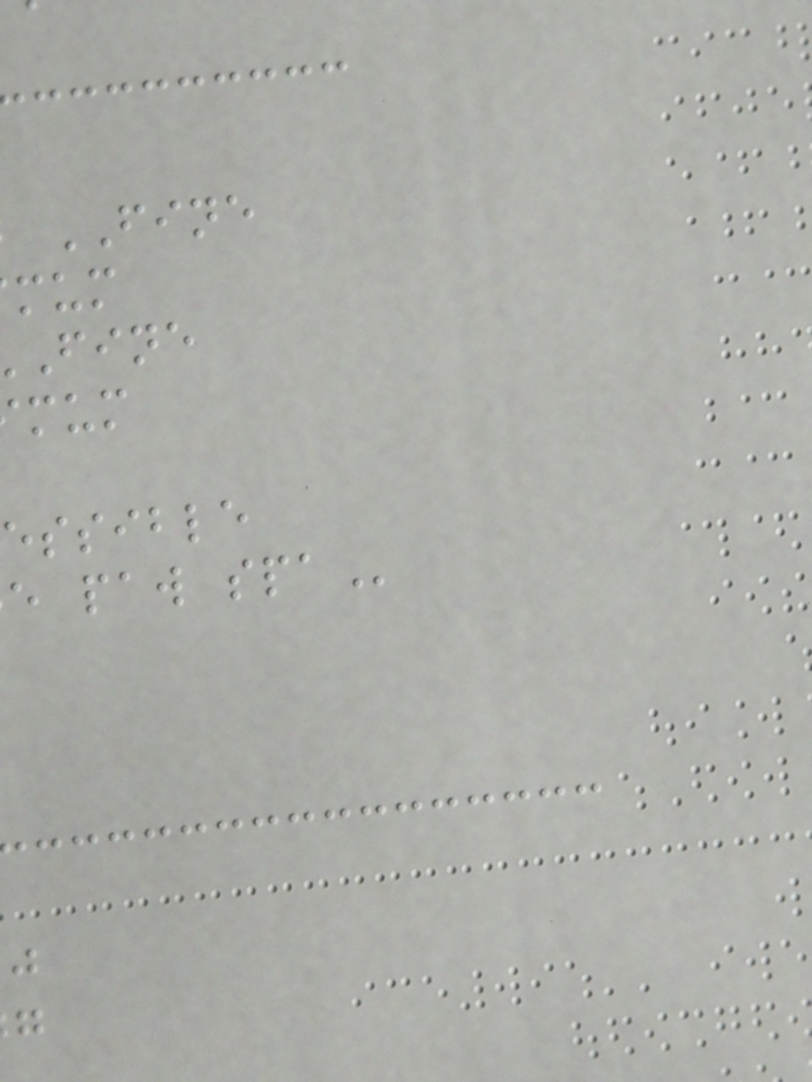FINE
fine
essible
e paw
